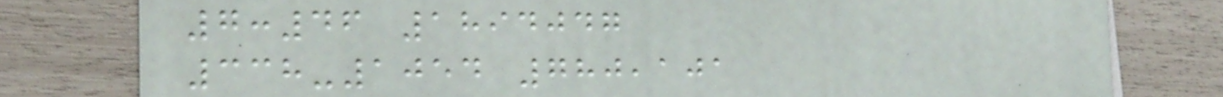7:46 1894047
338-1054 780,101
